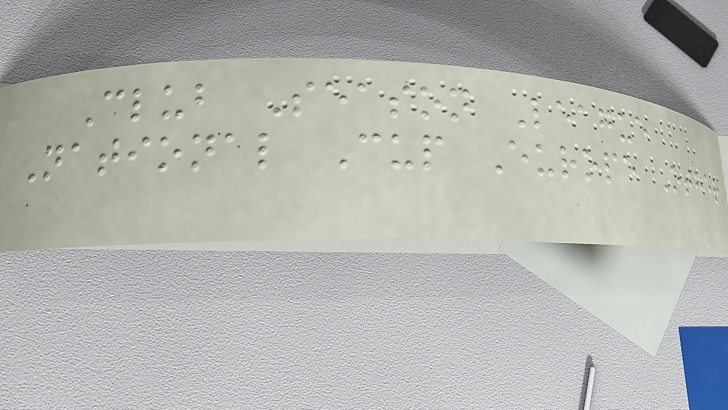Club Season League
National Cup Europe Other
